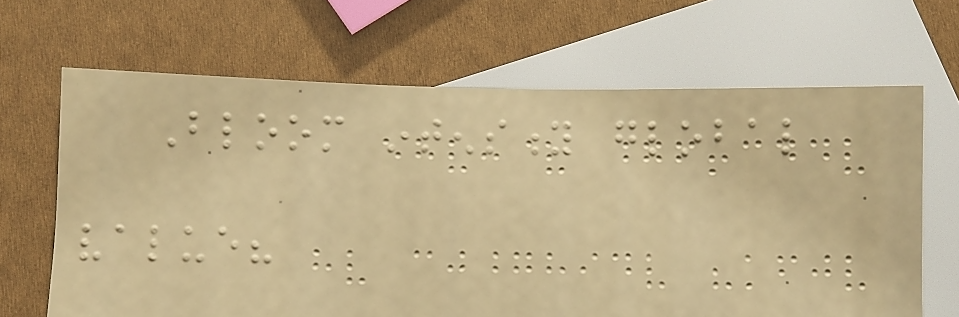Bloom intensity global
value?
